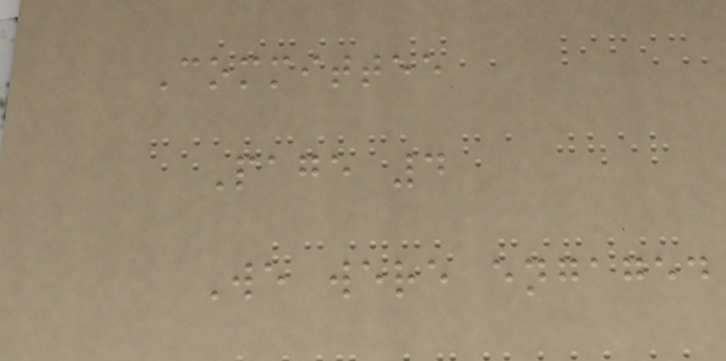Committee
Page 4
We were engaged
